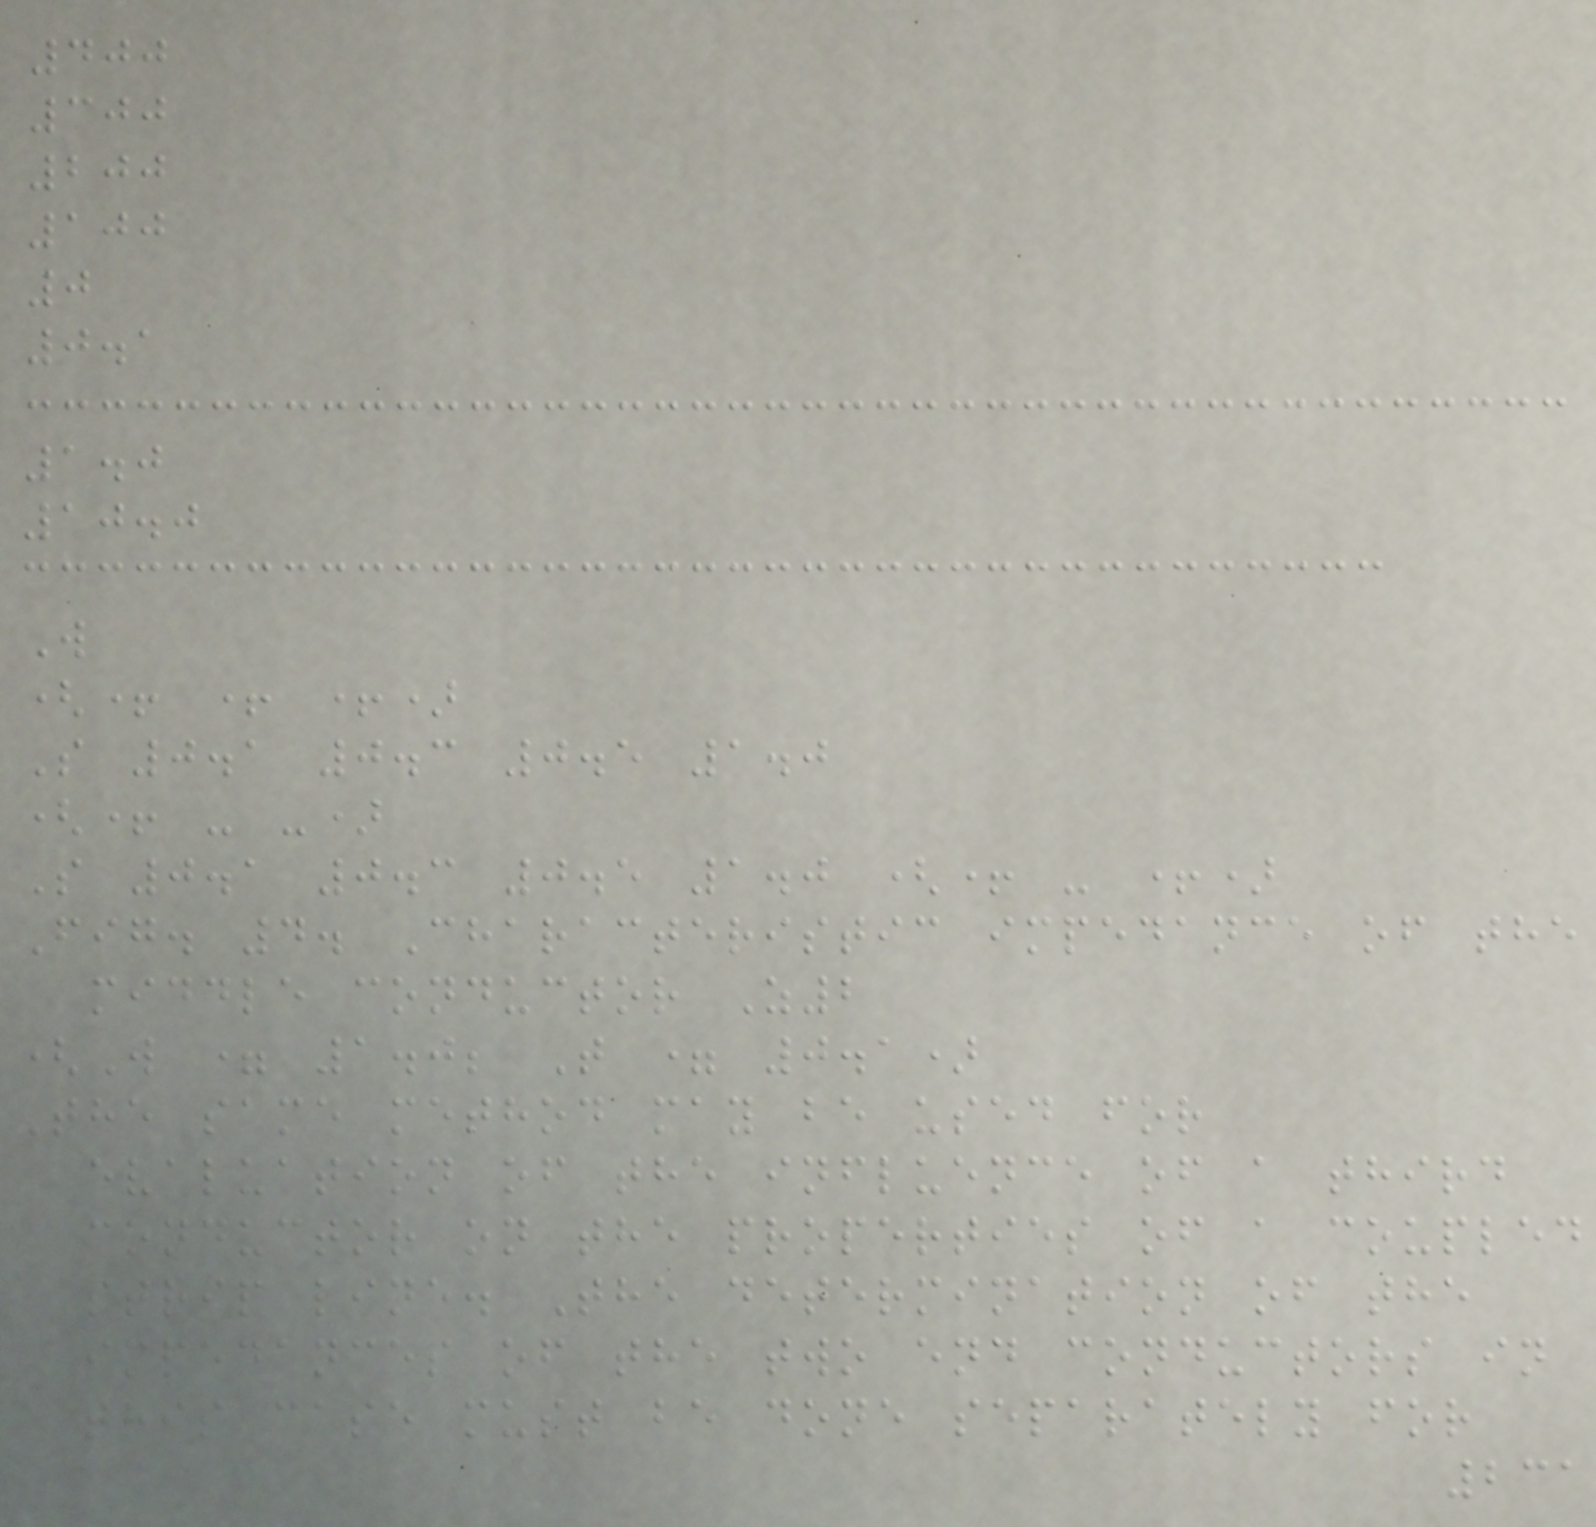400
300
200
100
0
0.1
1.0
10.0
W
(+ + +)
S 0.1 0.3 0.5 1.0
(+ - -)
S 0.1 0.3 0.5 1.0 (+ - +)
Fig. 4. Characteristic impedance of the
middle conductor Z2
(W = 1.0; T = 0.1)
The same method may be used for
evaluation of the influence of a third
conductor on the properties of a coupled
strip line. The determination of the
impedances of the two end conductors in
this case must be done separately for
231
